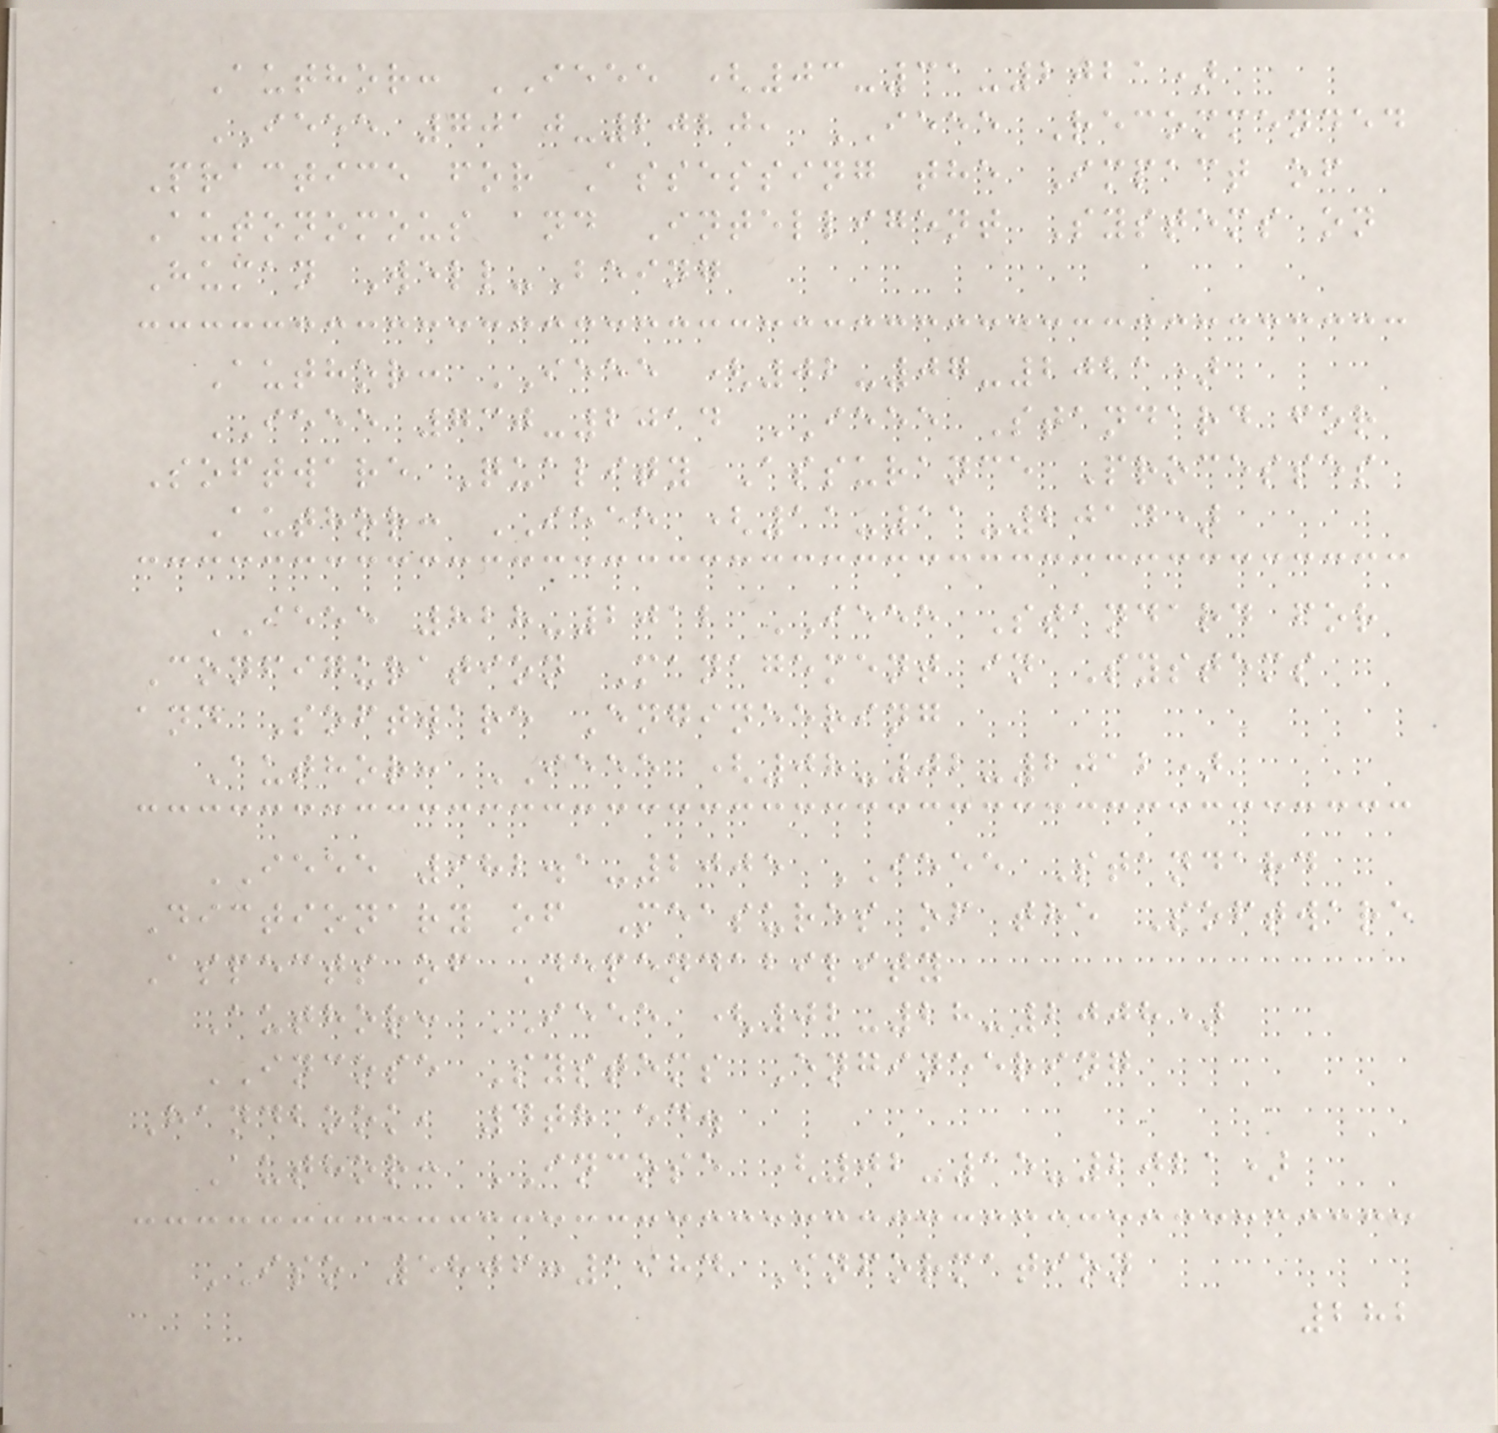Author: IEEE (03-31-2021)
IEEE 7010-2020, IEEE Recommended
Practice for Assessing the Impact of
Autonomous and Intelligent Systems on
Human Well-Being
Author: IEEE (02-07-2021)
IEEE 730-2014 IEEE Standard for
Software Quality Assurance Processes
Author: IEEE (11-11-2014)
IEEE 828-2012 IEEE Standard for
Configuration Management in Systems
and Software Engineering
Author: IEEE (08-02-2012)
IEEE 982.1-2005 IEEE Standard
Dictionary of Measures of the Software
Aspects of Dependability
Author: IEEE (02-28-2008)
INCOSE Systems Engineering
Handbook, 4th ed.
Author: INCOSE (02-15-2021)
ISO 5806:1984 Information
282
